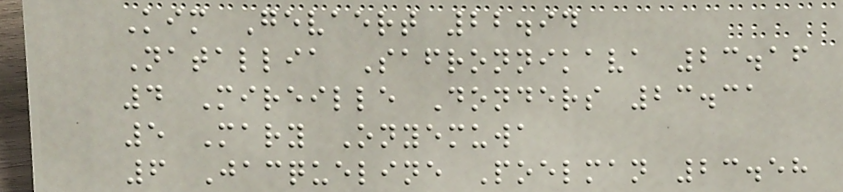Kim Gevaert 22.94
Natallia Safronnikava 23.16
4 Mireille Donders 23.31
5 Mary Onyemuwa
6 Jacqueline Poelman 23.58
